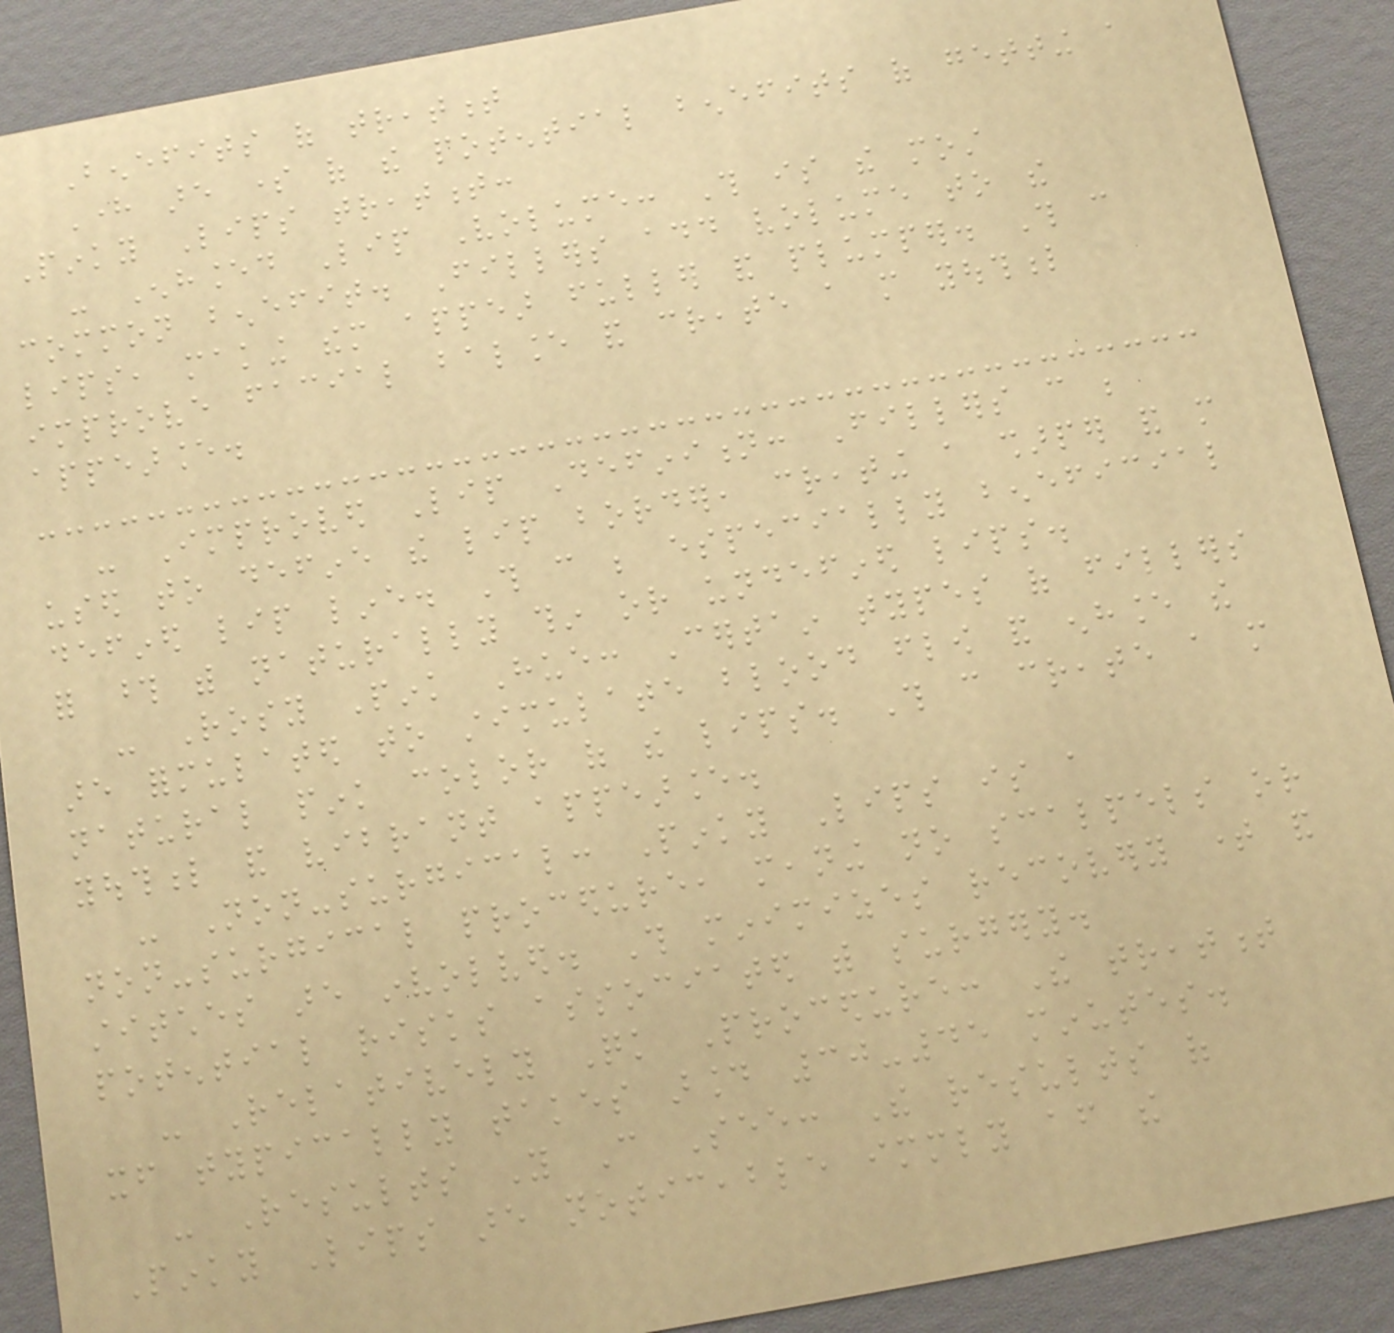Benefits of treatment
Here are some of the potential benefits of getting a
Pinky Lips treatment:
- Enhanced Lip Volume: This is the most
common benefit. Fillers add volume to the
lips, making them appear fuller and plumper. This can
improve facial balance and create a more youthful
appearance.
- Improved Lip Definition: Fillers can be
used to define the lip border, creating a sharper and more
defined lip line. This can be especially beneficial
for those with naturally thin or undefined lips.
- Rosy Pink Hue: Certain types of fillers
are formulated to stimulate blood flow and enhance the
natural pink color of the lips. This can create a more
youthful and vibrant appearance.
- Non-surgical: Pinky Lips is a
non-surgical procedure, meaning no scalpels or
stitches are involved. This minimizes recovery time and
potential risks associated with surgery.
- Relatively Quick Procedure: The treatment
itself typically takes around 30-45 minutes.
- Results You Can See: The results of
Pinky Lips are noticeable immediately after the
